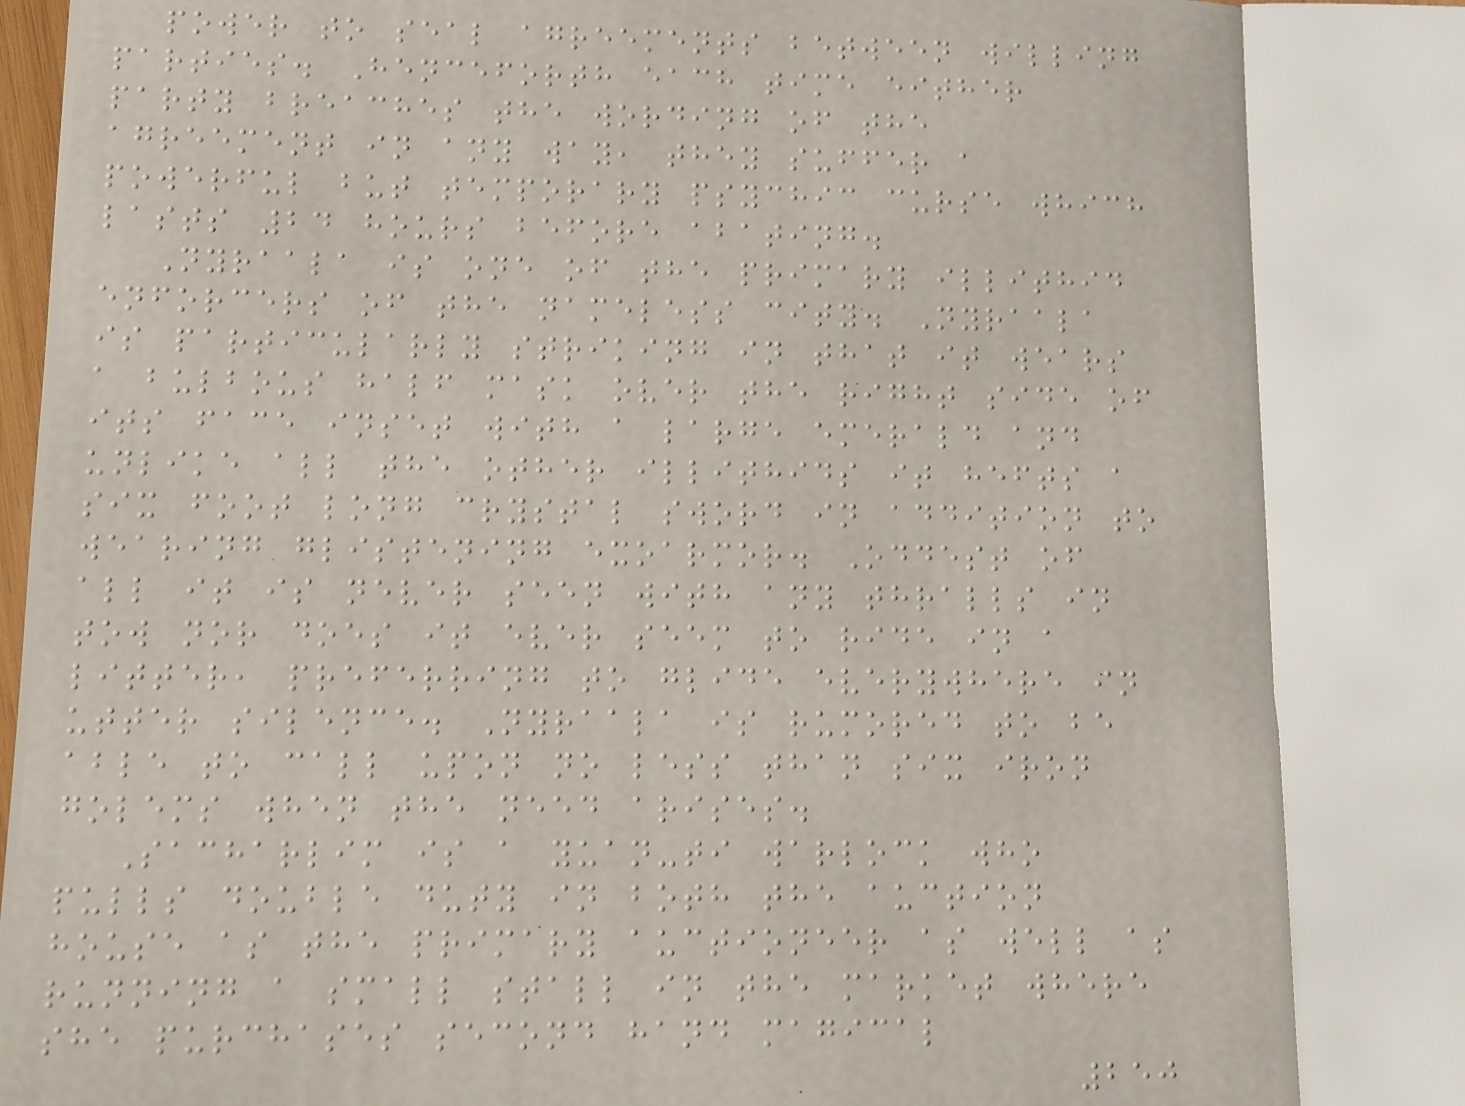power to seal agreements between willing
parties. Henceforth each time either
party breaches the wording of the
agreement in any way, they suffer a
powerful but temporary psychic curse which
lasts 24 hours before abating.
Nyraala is one of the primary illithid
enforcers of the nameless city. Nyraala
is particularly striking in that it wears
a bulbous half mask over the right side of
its face inset with a large emerald and
unlike all the other illithids it hefts a
six foot long crystal sword in addition to
wearing glistening exoarmor. Oddest of
all it is never seen with any thralls in
tow nor does it ever seem to ride in a
litter, preferring to glide everywhere in
utter silence. Nyraala is rumored to be
able to call upon no less than six iron
golems when the need arises.
Sacharlim is a yuan-ti warlock who
pulls double duty in both the auction
house as the primary auctioneer as well as
running a small stall in the market where
she purchases second hand magical
250
